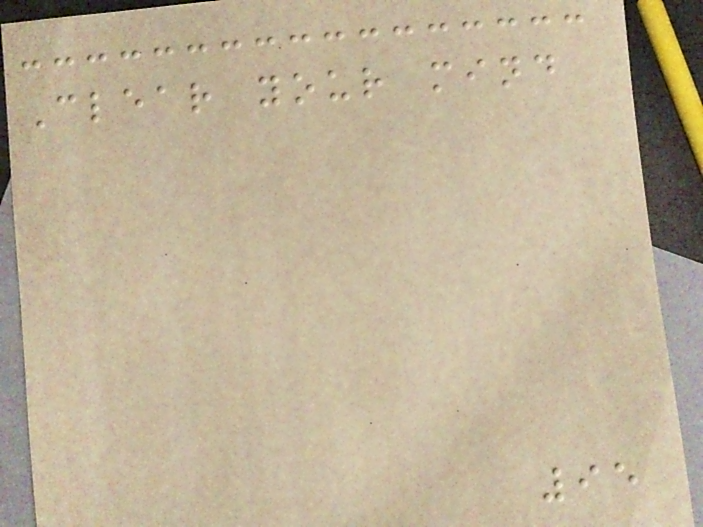Clear your mind
95
